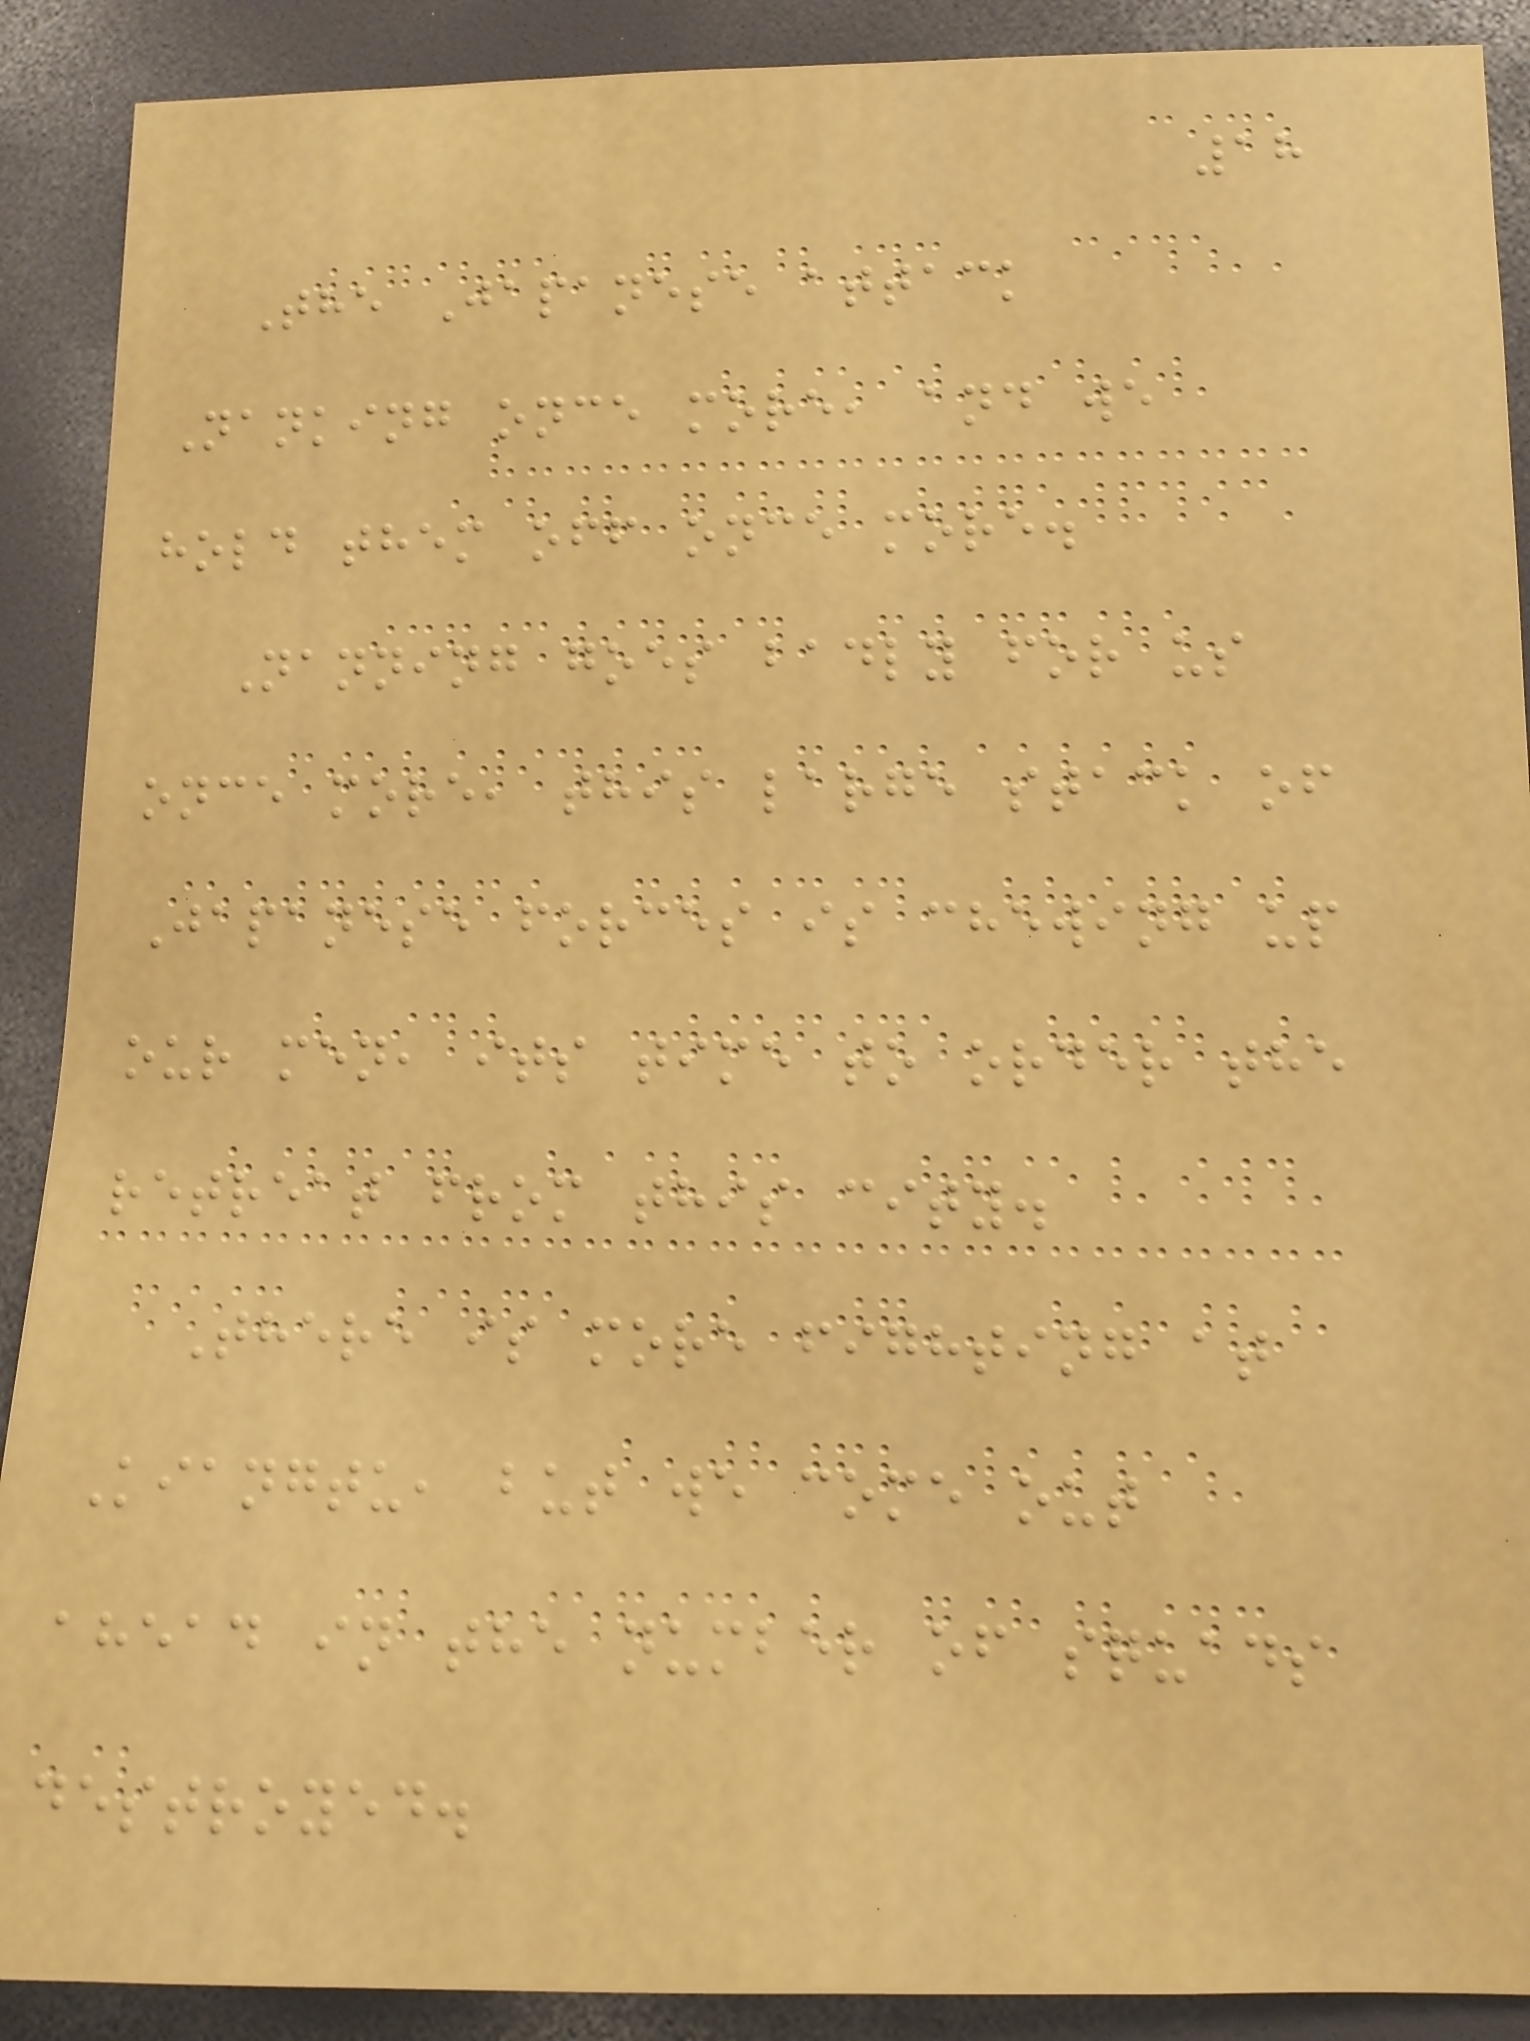18
The Japanese attack
Nanking once more, and we
hold them off once more.
Nanning goes badly for us
once more, this large stack of
Japanese forces is chewing up
our men, its time to order the
retreat from this city.
There is more fighting at
Kiangtu, but we come out
ahead in the number of squads
destroyed.
